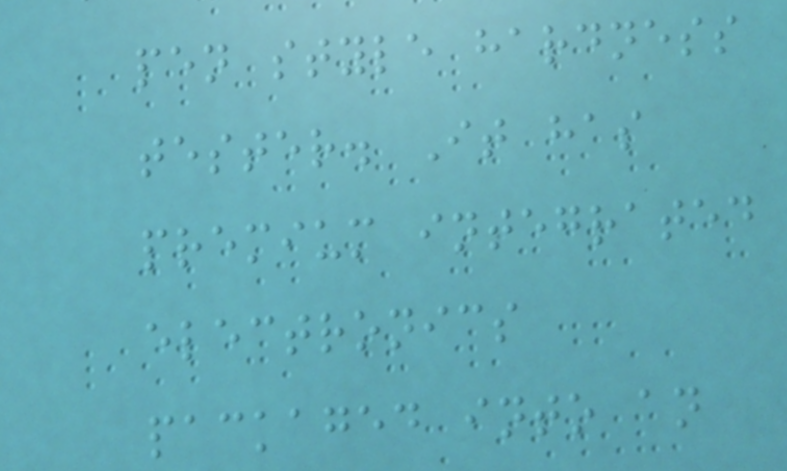pen style hardness
tester. It has
premium integrated
electronics
packaged into an
